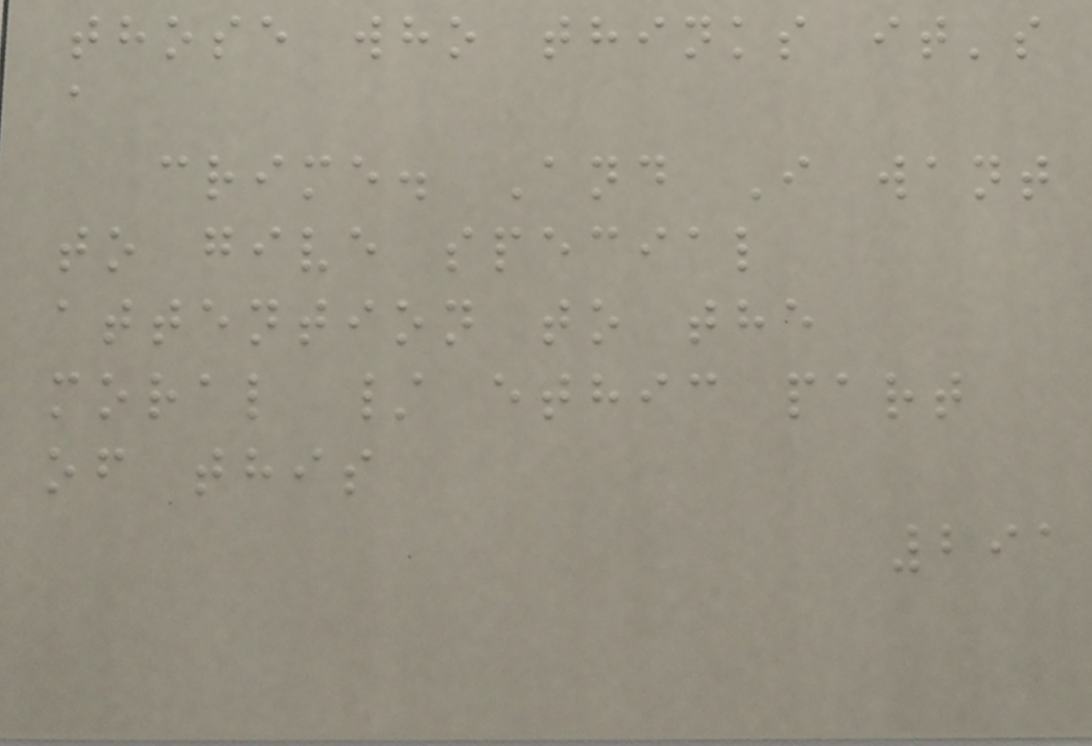those who thinks it's
a
crime. And I want
to give special
attention to the
moral / ethic part
of this
291
